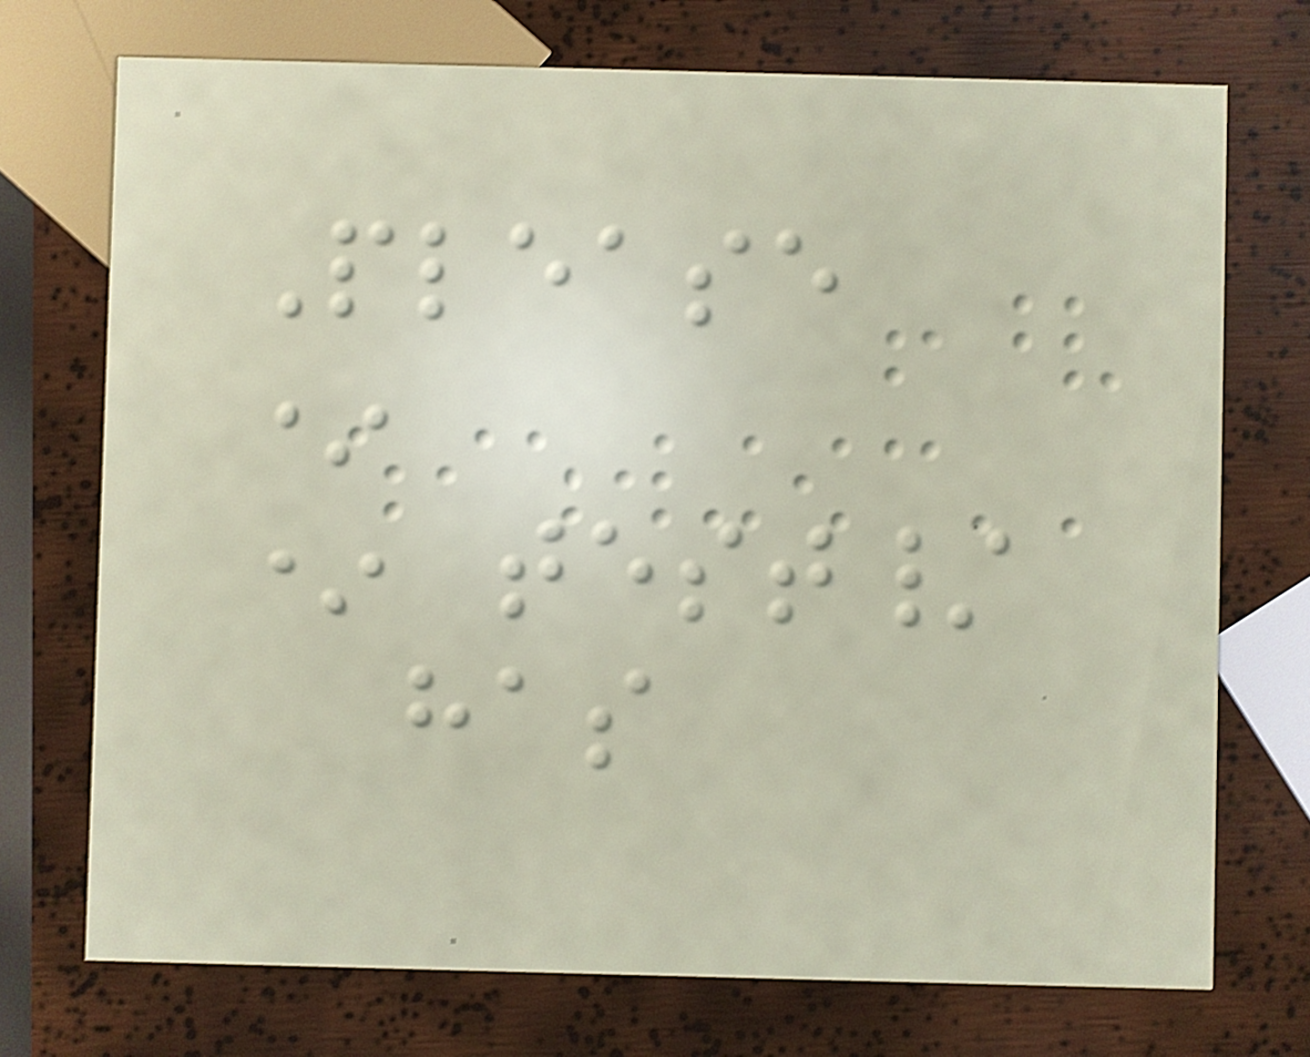Please
*
* test/
has
